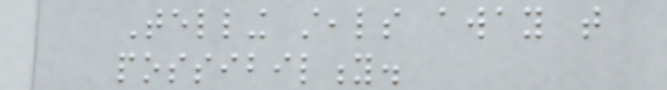Telling steals away that
possibility.
